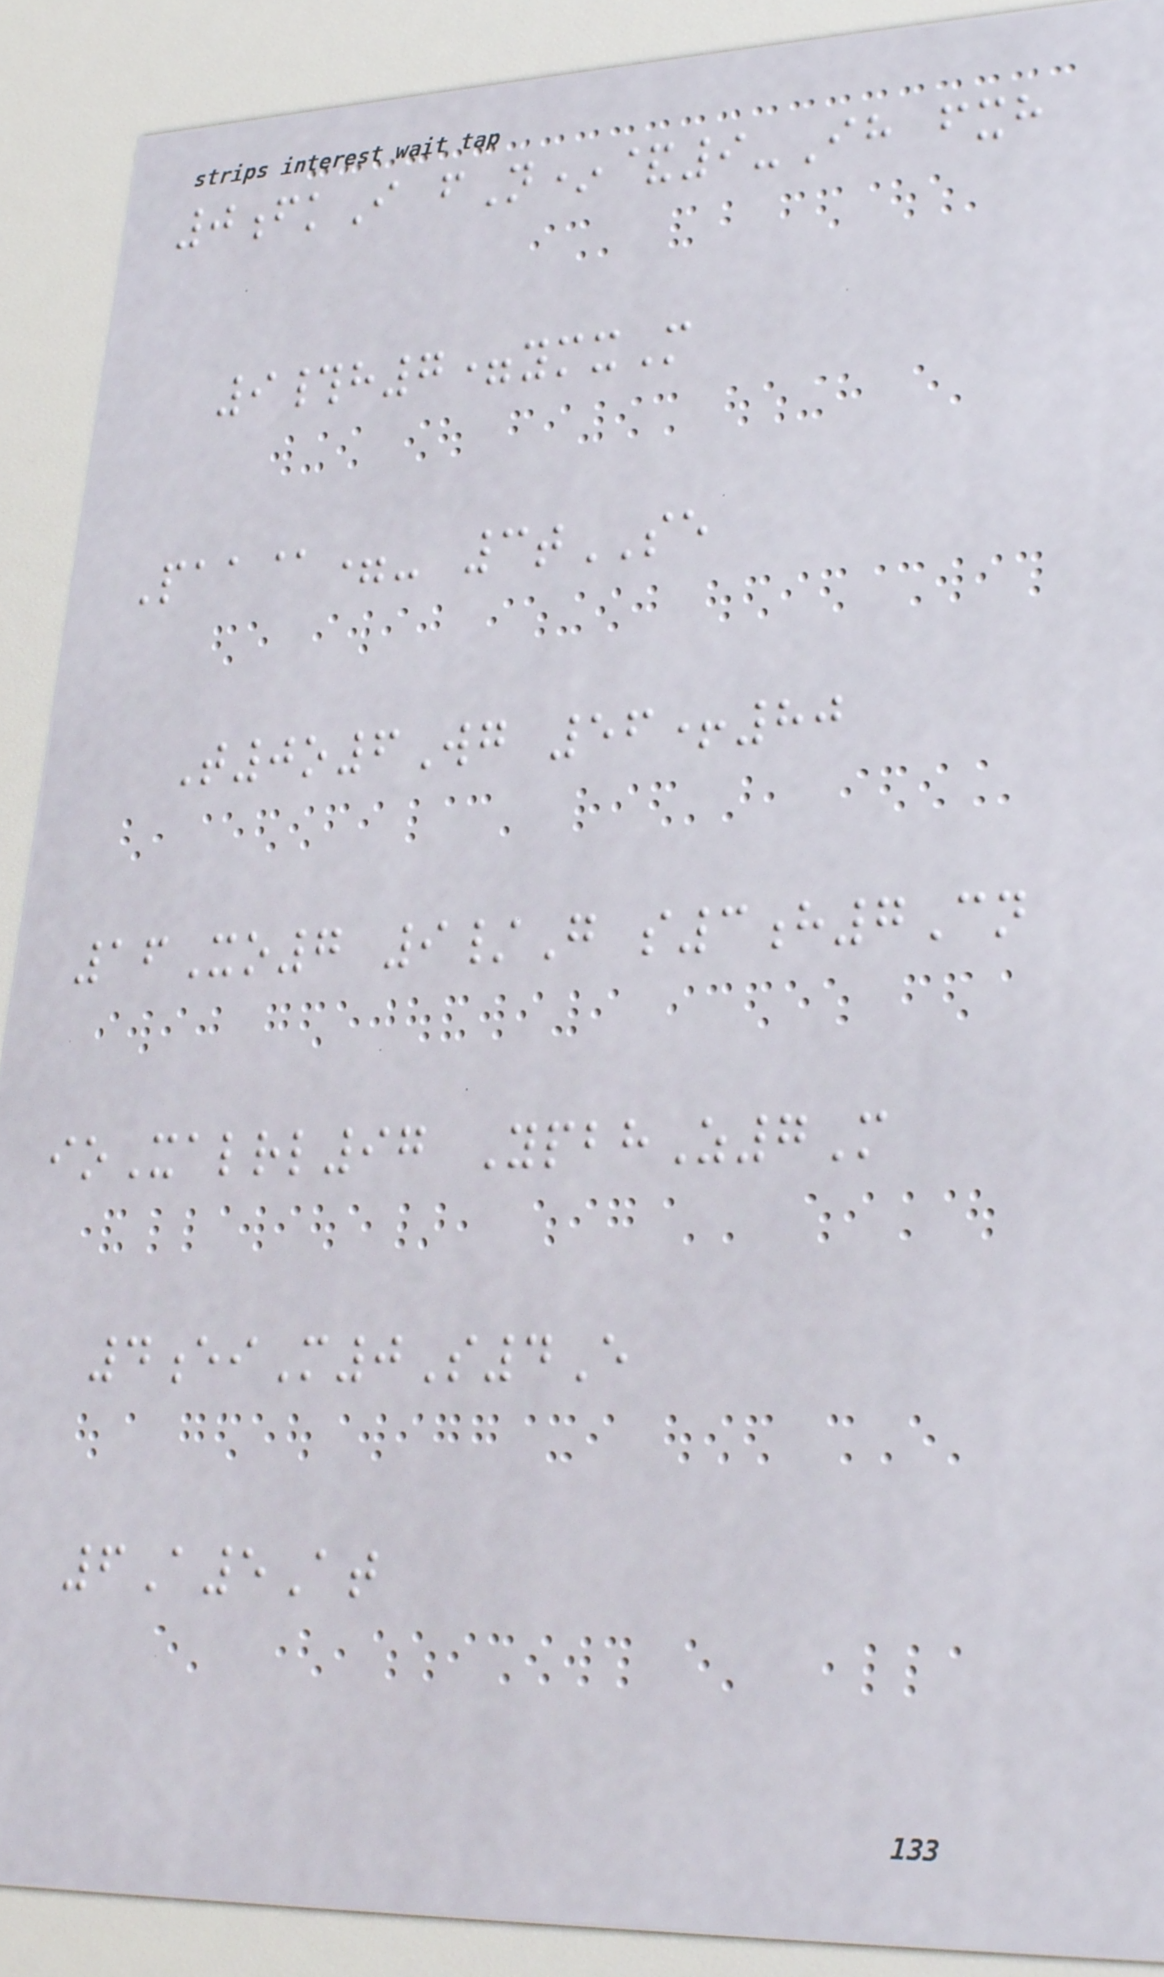0fkI fN*&9-Ih fxh
9#h7=ymxM
Paa@=- 3tSE
T0o6Wg 56+80
16Xo7 9/G s3h7Cn
ioXalrl97 YpbhZ7M
4eiM0S4E
6A5At
